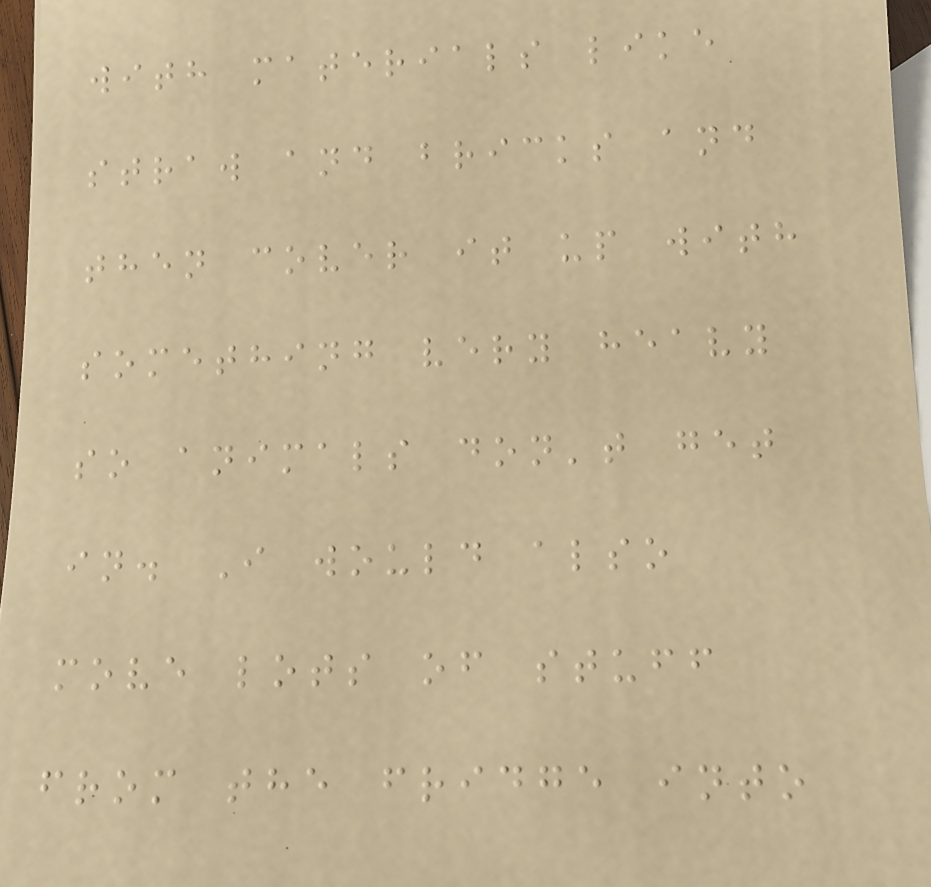with materials like
straw and bricks and
then cover it up with
something very heavy
so animals don't get
in. I would also
move lots of stuff
from the fridge into
